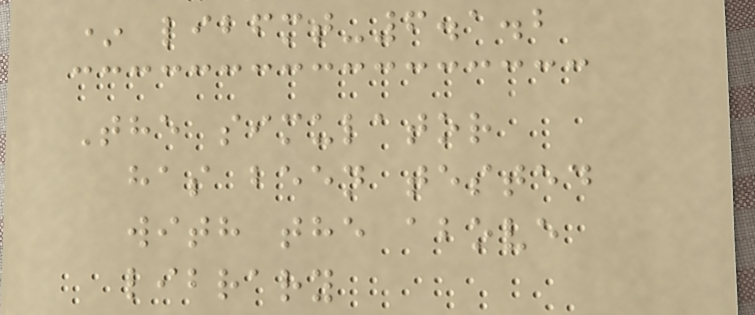* libfmt-6.1.2
The simulator
has been tested
with the above
library
